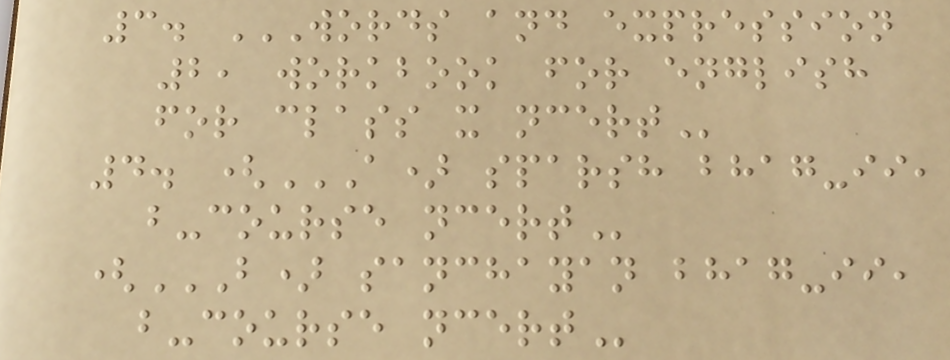3. WORDS AND EXPRESSION
2, WORKBOOK FOR ENGLISH
FOR CLASS X NCERT
4. (A) SPARSH BHAG-II,
B-COURSE NCERT
(B) SANCHAYAN BHAG-II,
B-COURSE NCERT
